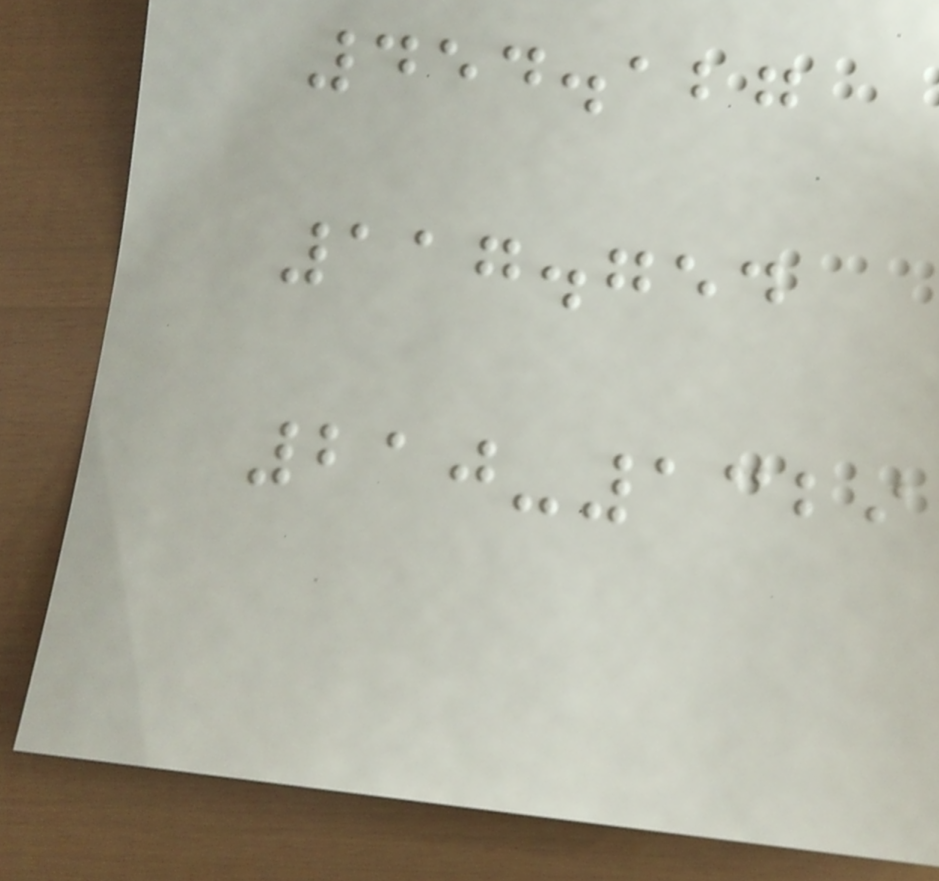454.127
117.754
210-1329
